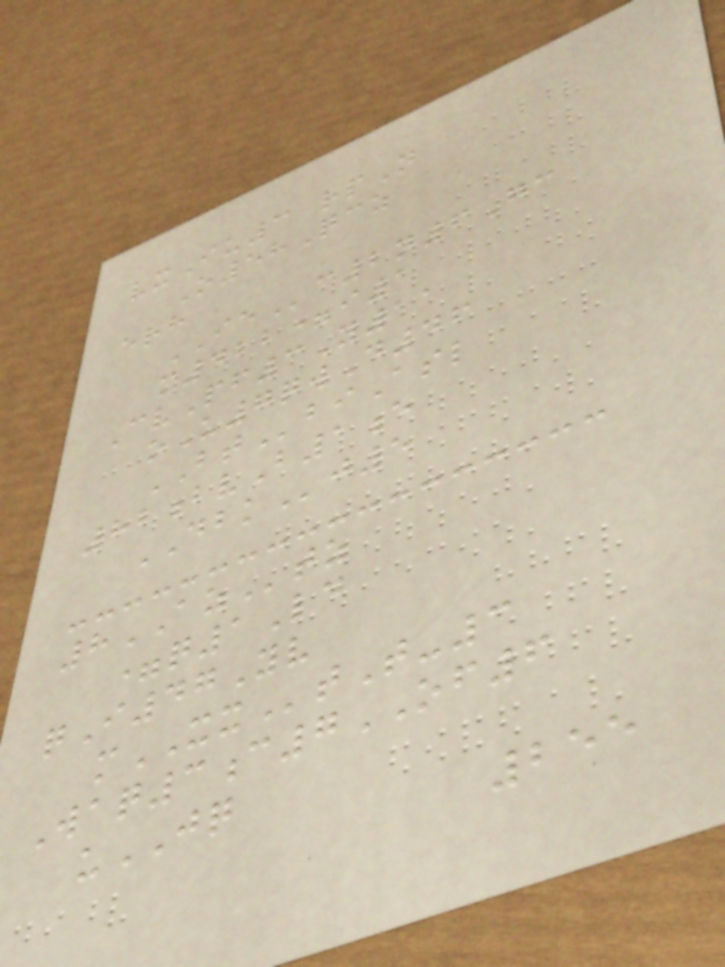vxIu3 rpN
O58Qcz
erh
IEc2n6Gc
m422=i1
CvPf3Y11
oU7qwD46
BTbiAsl
82bvB1e
DBKj5
8AZtz
=q1Ld
qI47Yv
mXXtT-3
Waq3c7OF6
uJQ
255
